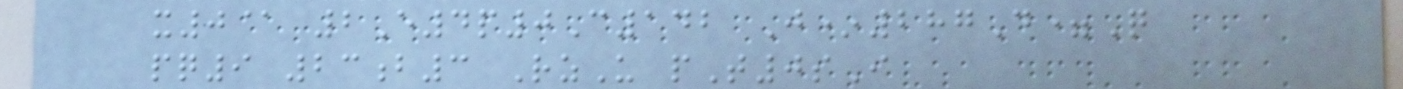x0@ 2E4p0C142 J*287D=Q
pq9 23b3 RzU pT0sI
